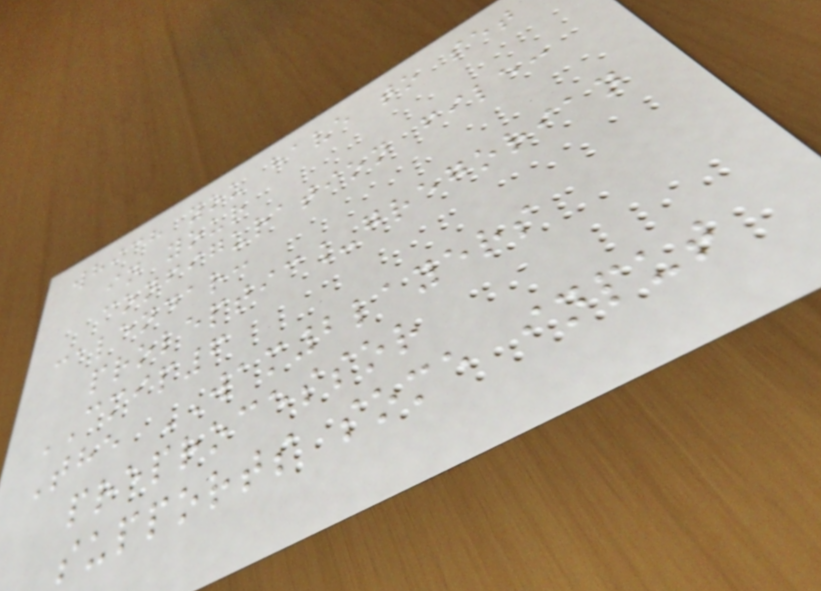which you have to set
in your
configuration file:
calendar:
proleptic_gregorian
CMIP6
The WAM2layers
preprocessor
supports some input
